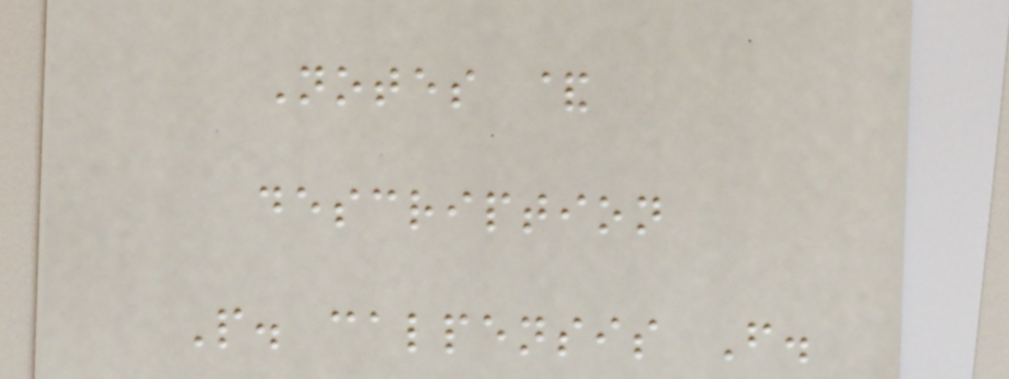Notes &
description
P. calpensis F.
